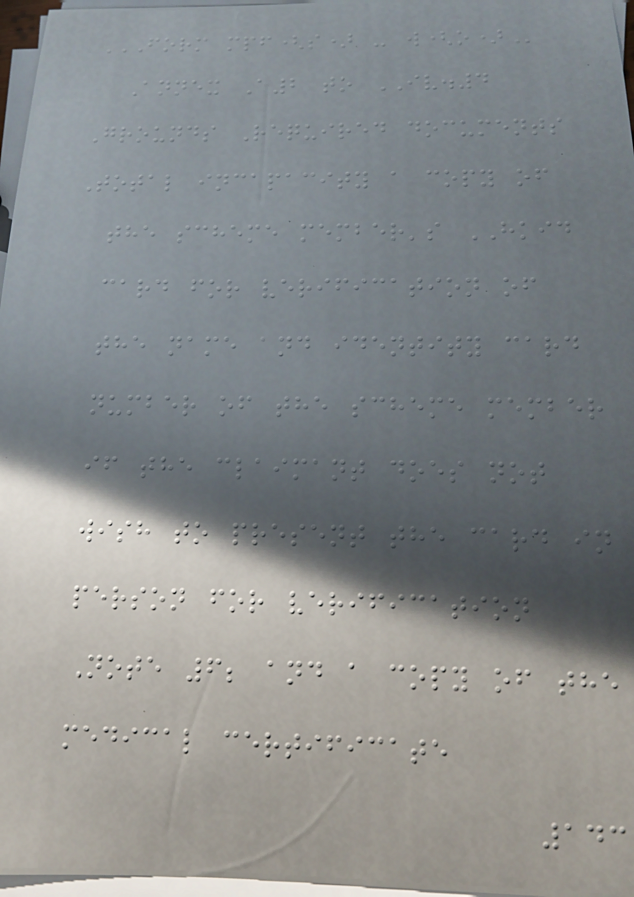FORM MPF(S) - W(O)
Annex A2 to IV.4
Grounds Required documents
Total incapacity a copy of
the scheme member's HKID
card for verification of
the name and identity card
number of the scheme member
if the claimant does not
wish to present the card in
person for verification
Note 6; and a copy of the
medical certificate
143
